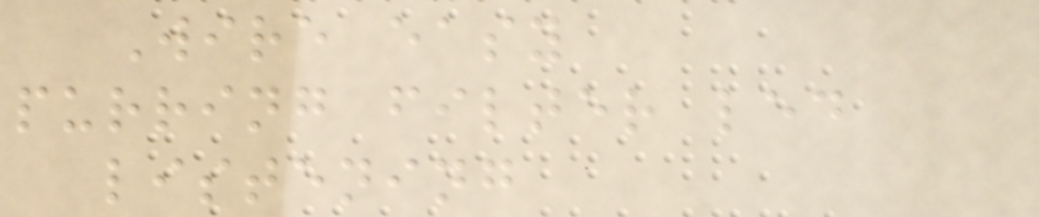Wire easy
purring filter led
listening
